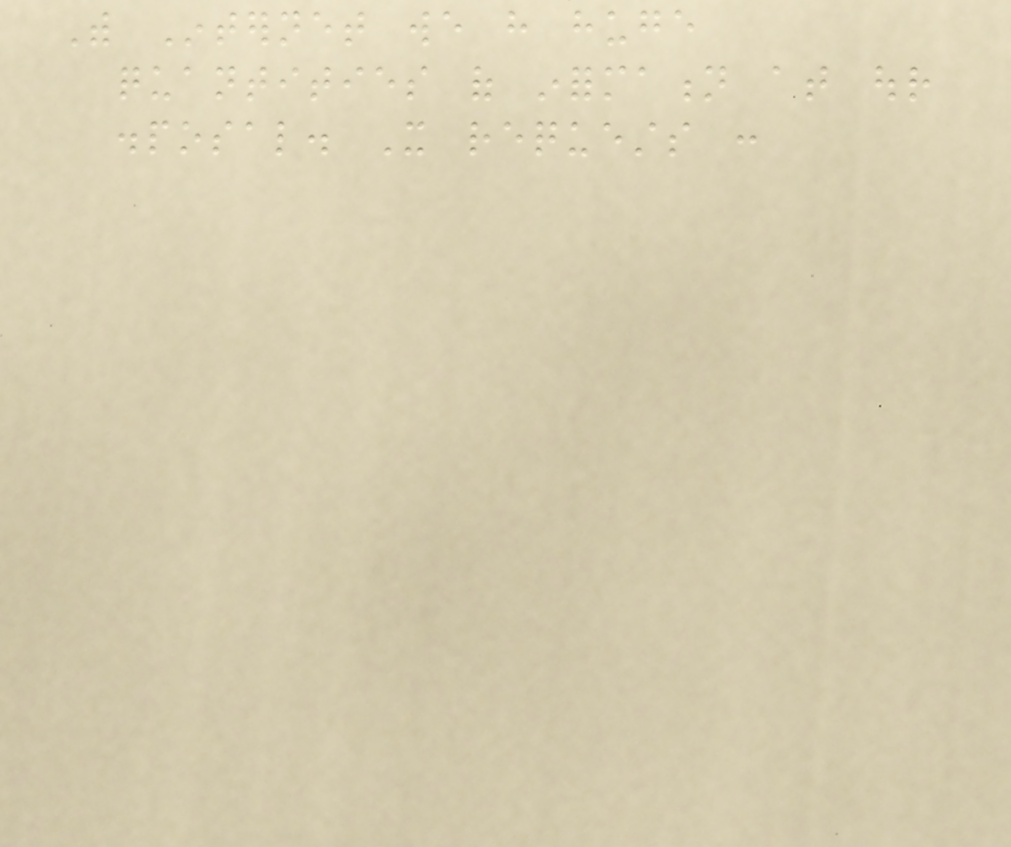With Internet we have huge
quantities of information at our
disposal. It requests :
